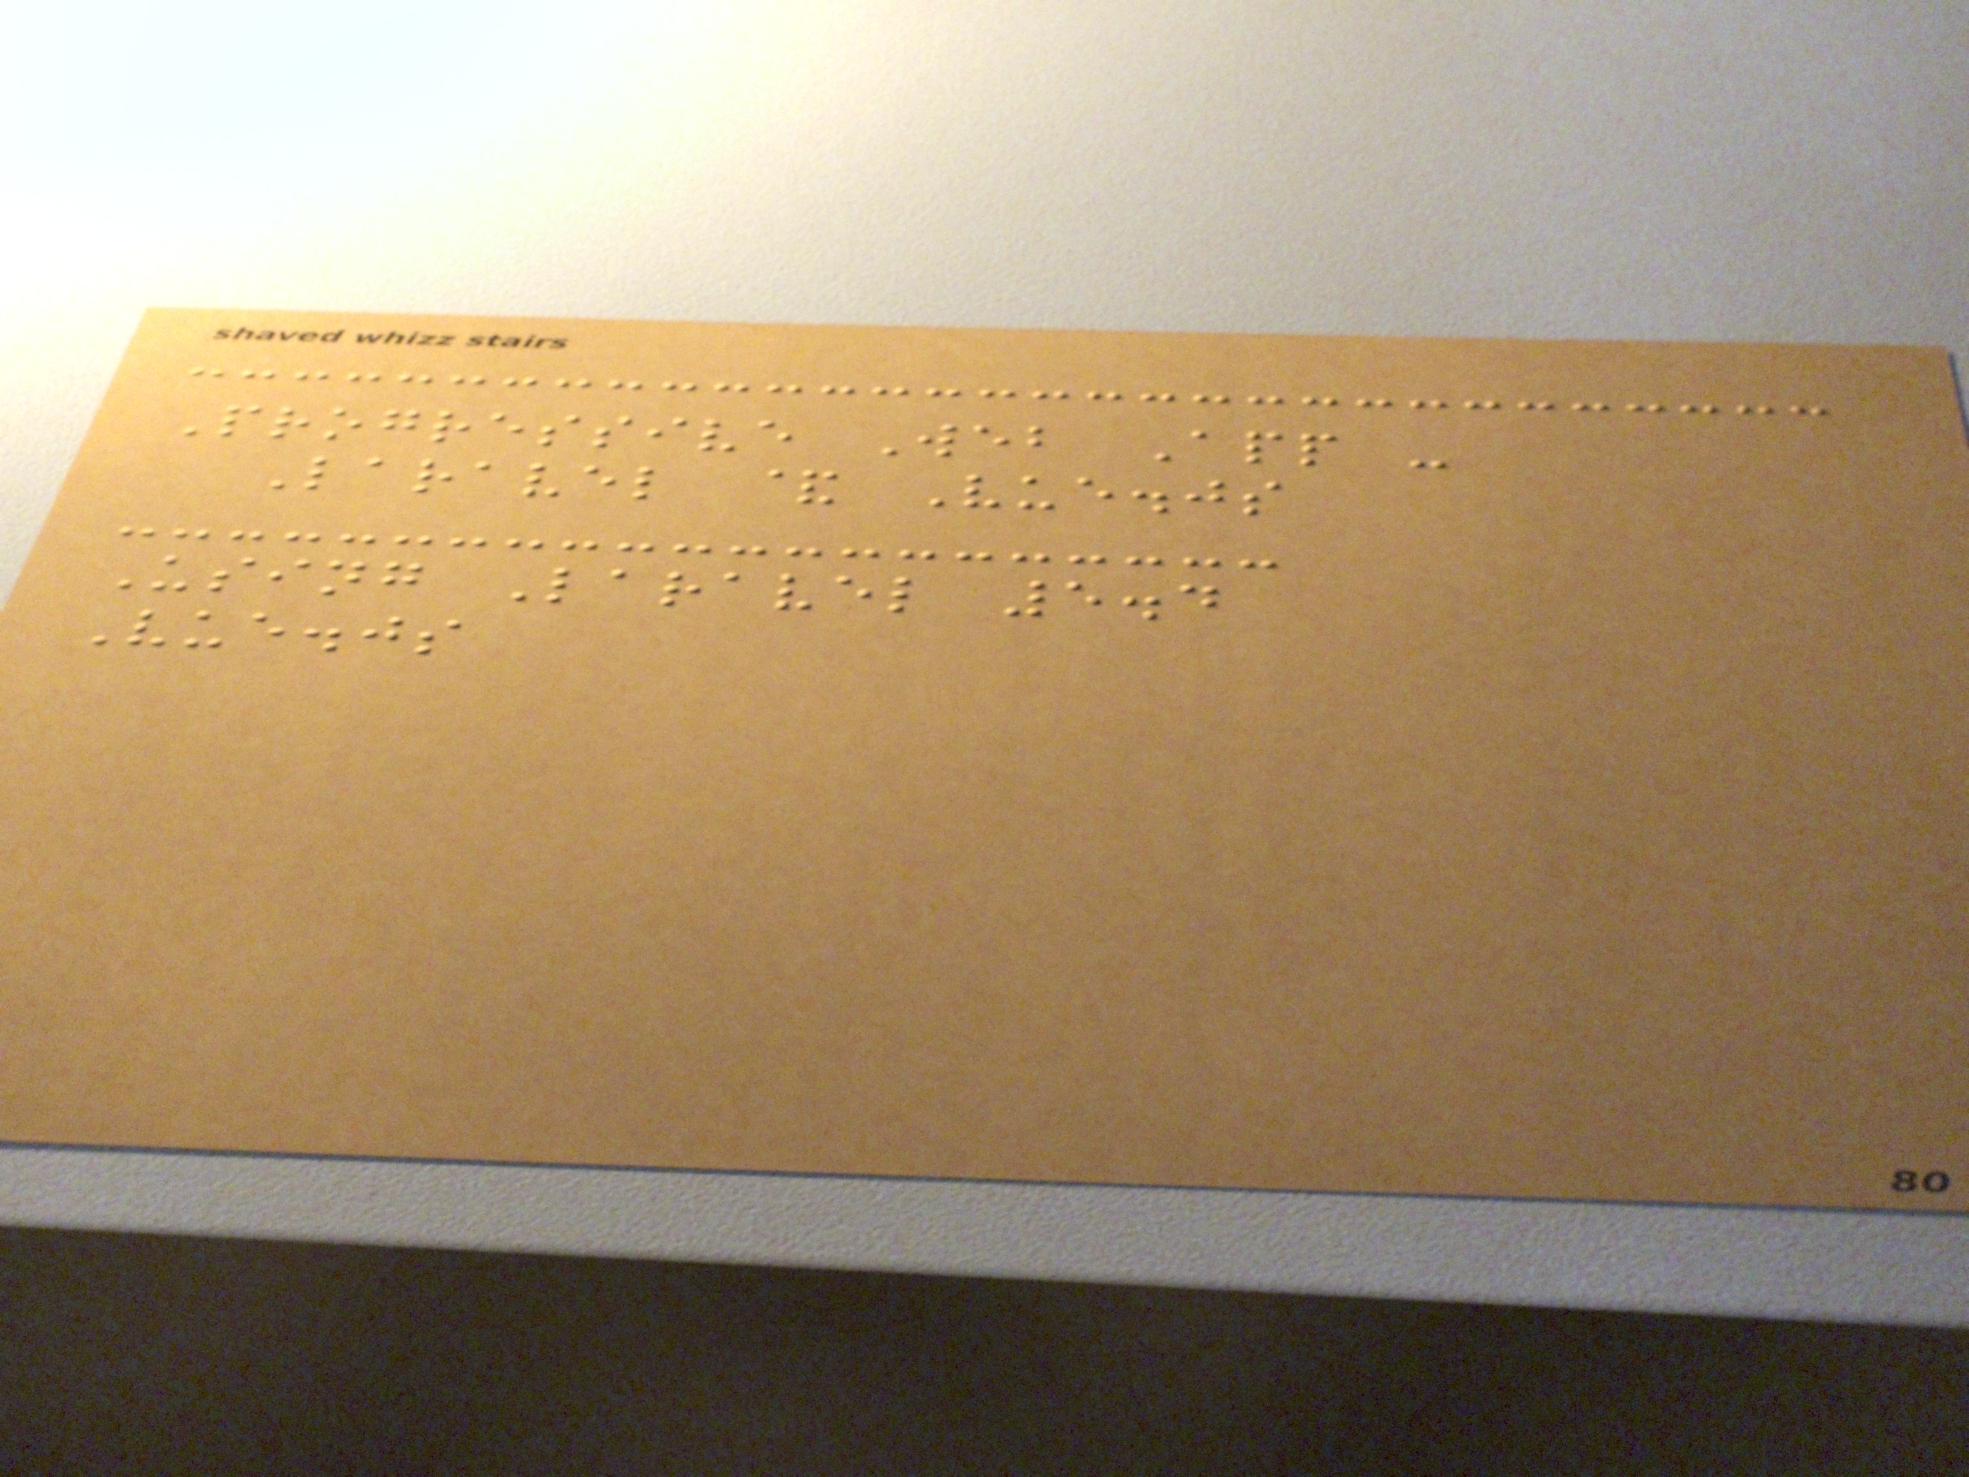Progressive Web App -
Laravel & Vue.js
Using Laravel 5.4
Vue.js
